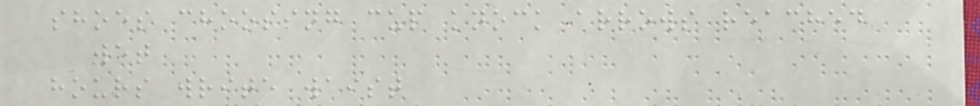shoes choosing cup knock arrows reached
wet
hours write waist
